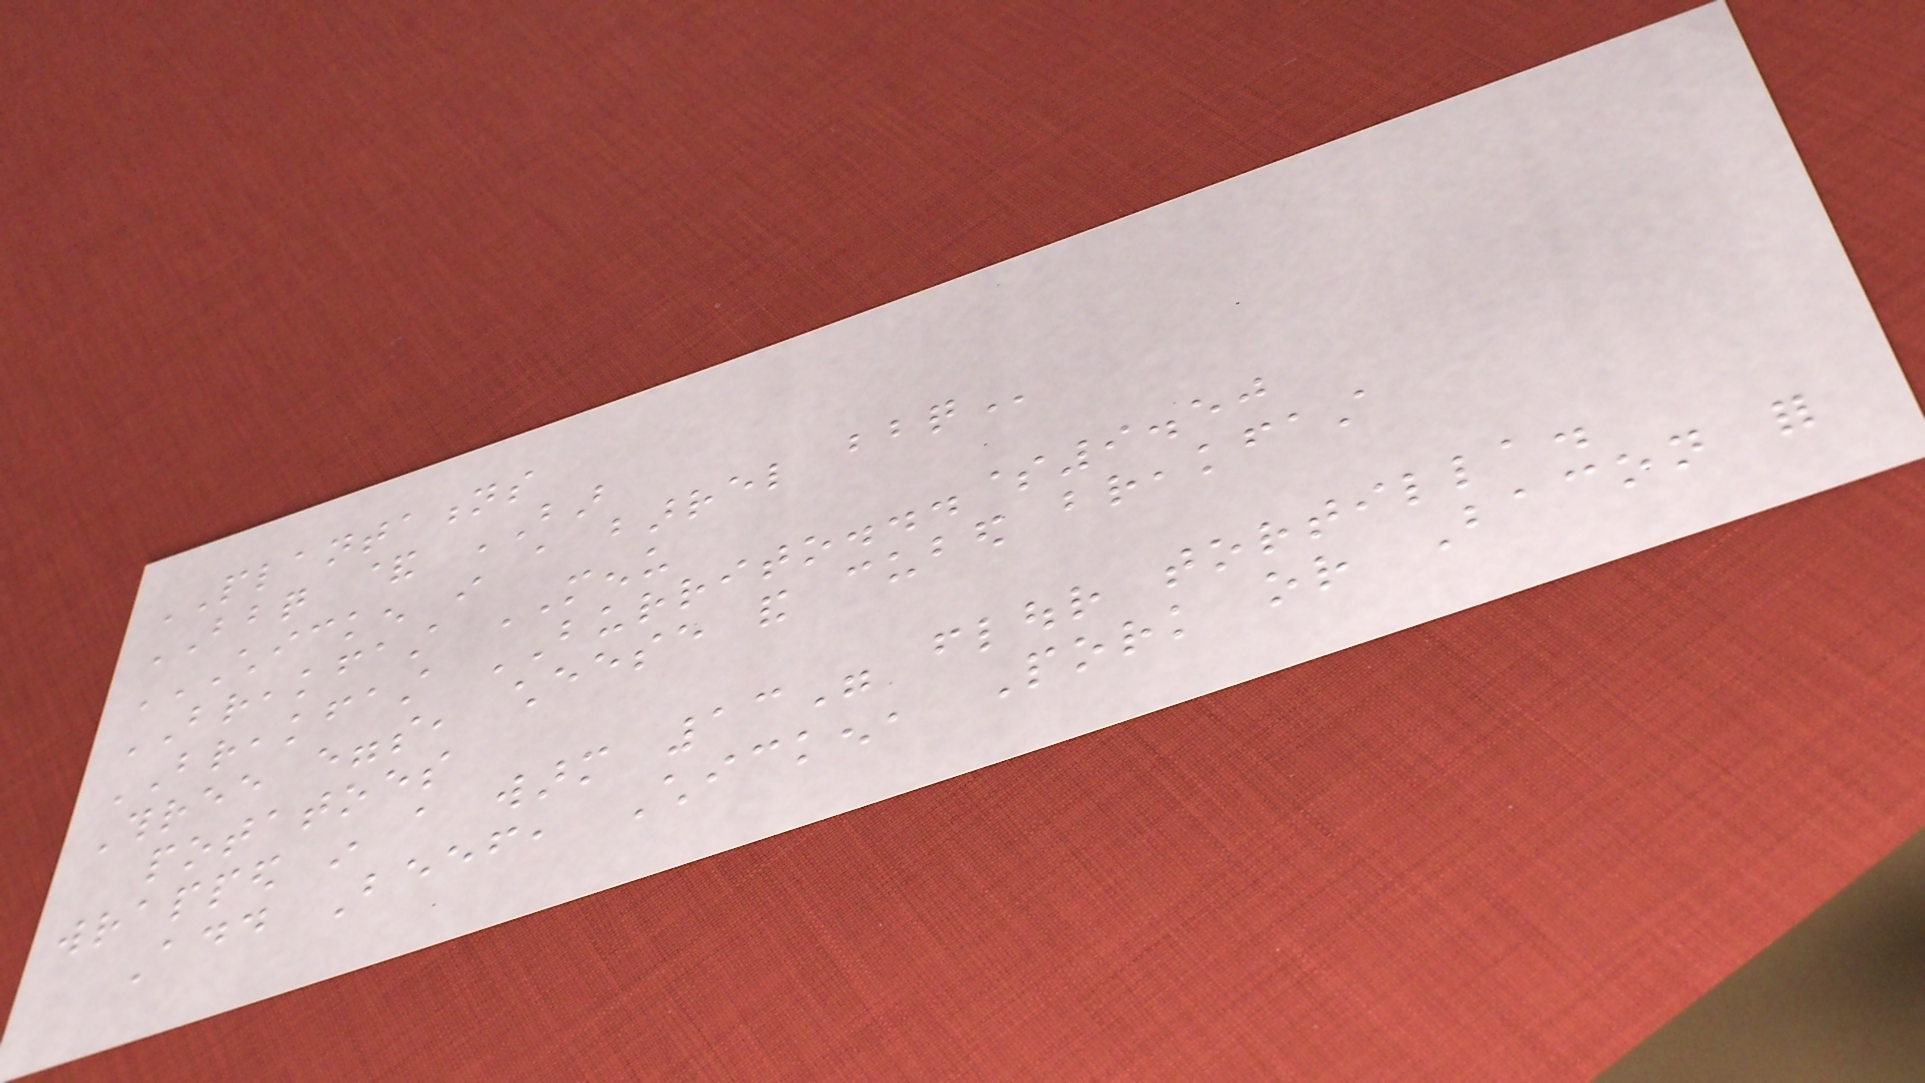PLANTATIONS
BBQ & BAR
CHICKEN IN A BARREL BBQ
BREAKFAST MENU
BREAKFAST BURRITO...$9.50
Three eggs, cheese and cubed breakfast
potatoes
wrapped in a warm 13" flour tortilla.
Add Beef, Chicken, Pork or Bacon for
